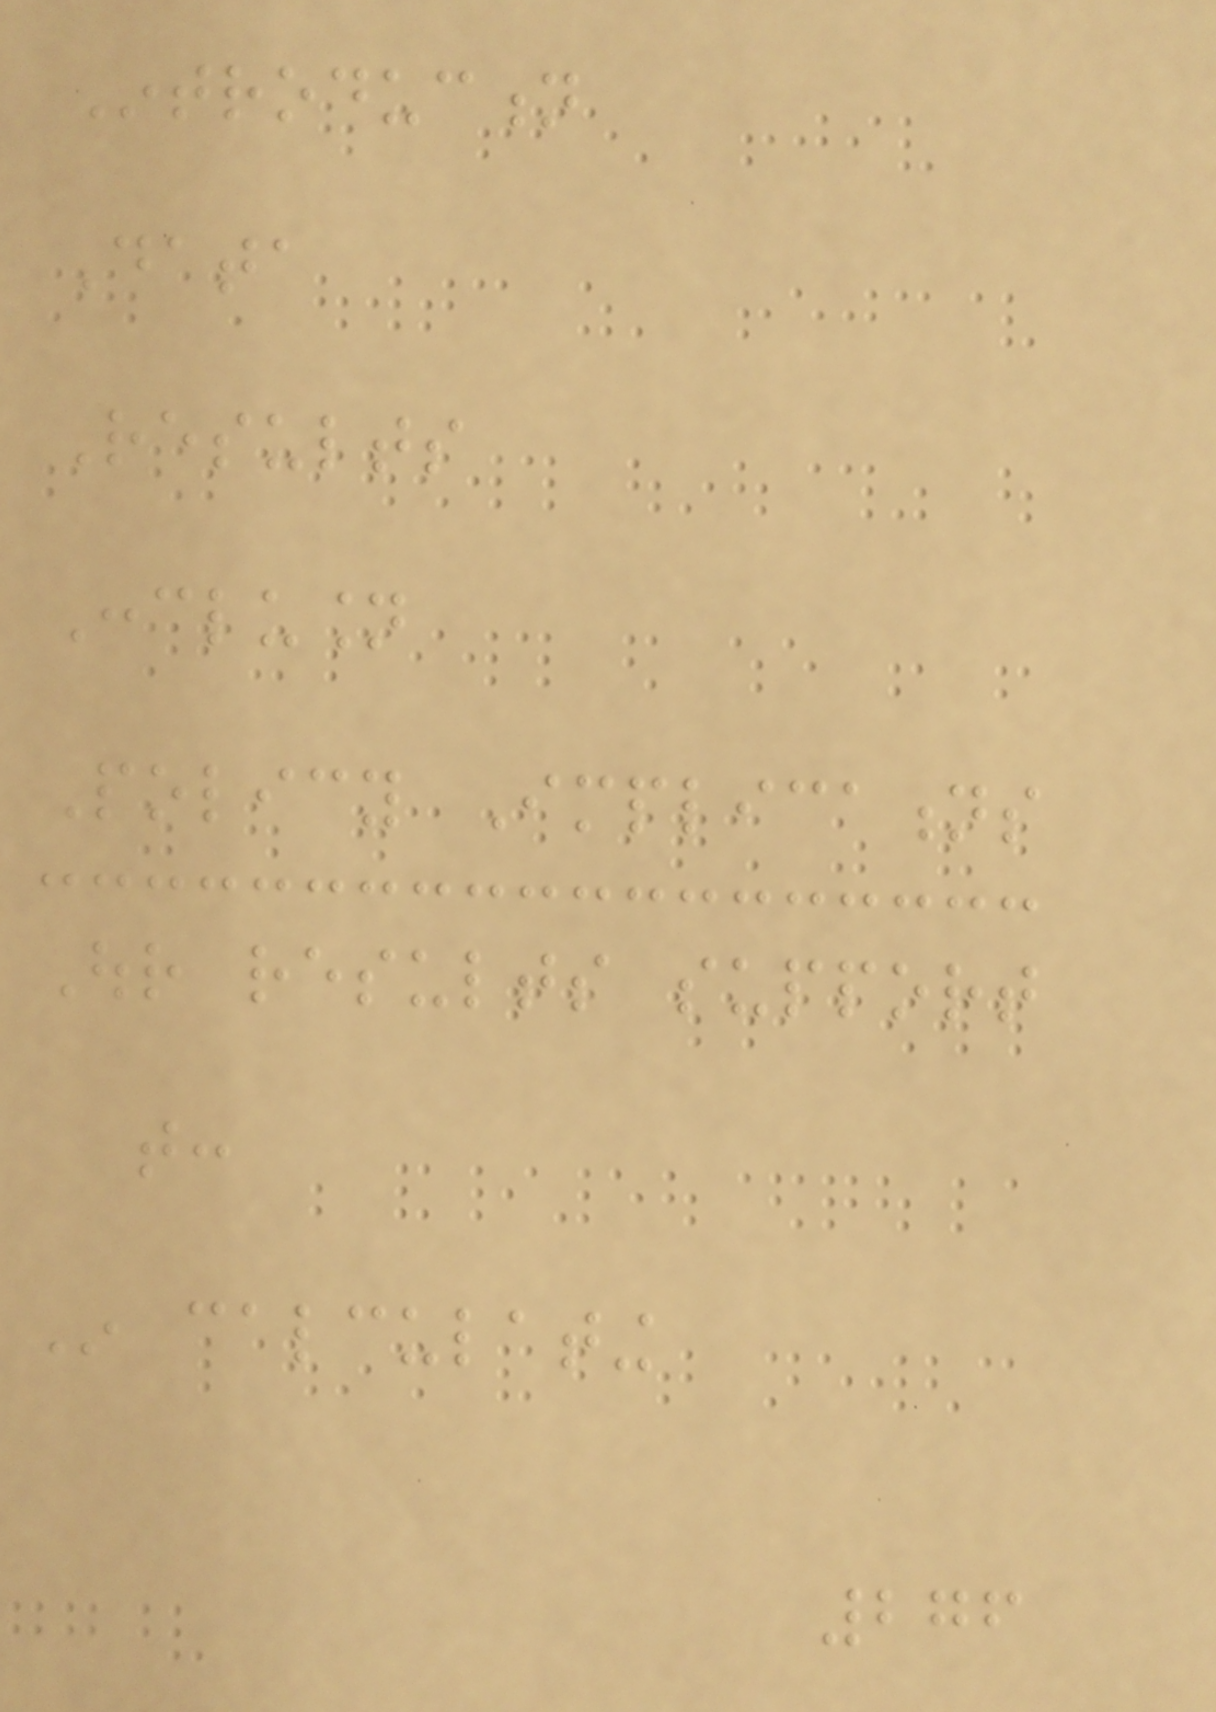Introduction
Data
Results
Conclusion
Policy Implications
Our results support
that:
In calculating
276
